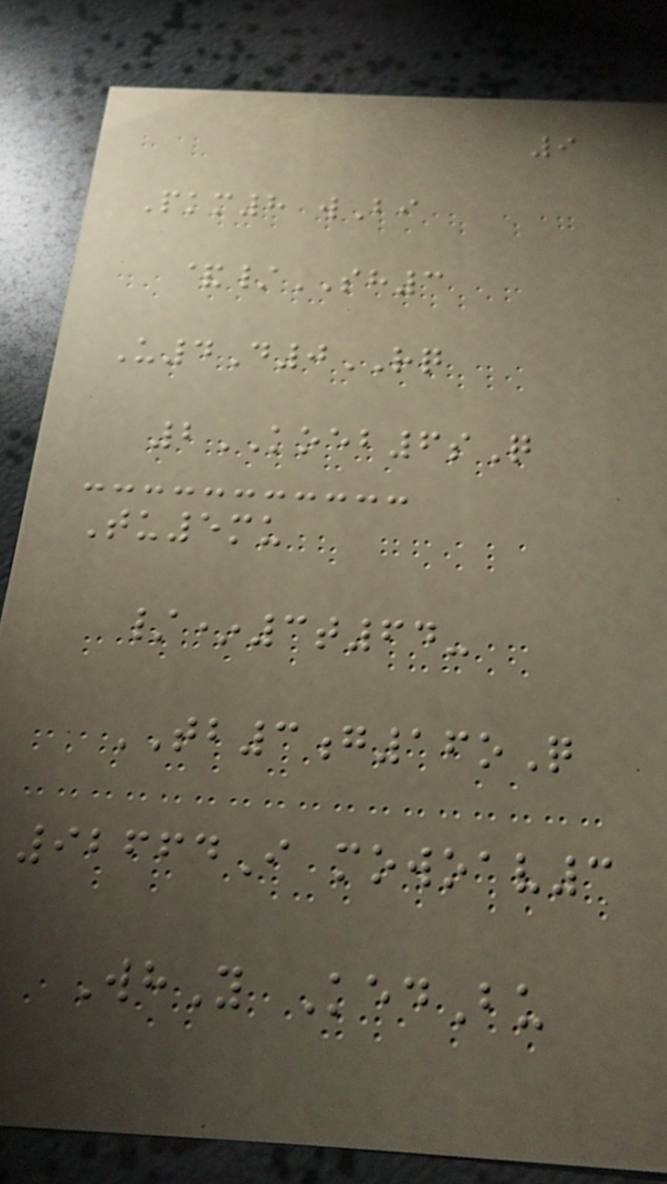9
Pkm8 wBi
&/SH3
U4D0RQ
2KOEB6sQ
Tu5mu
/*3t64-
TB3g16oQ
92664I mowoav3
WhY KedBu
